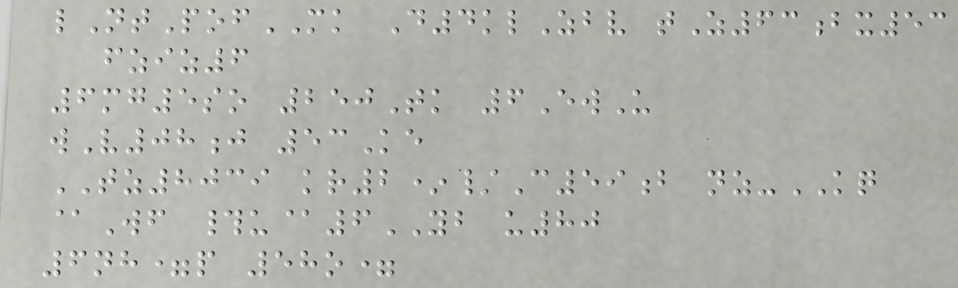lNtPofMK D4klZbv tZ63bx53
fziz6
6mg5so 250Tk 6EwU
wV08j 53Ke
TZ8039 kr2*/C59b nz-KQ
@Wf #u@6YB u80
6nh=p 58o=
